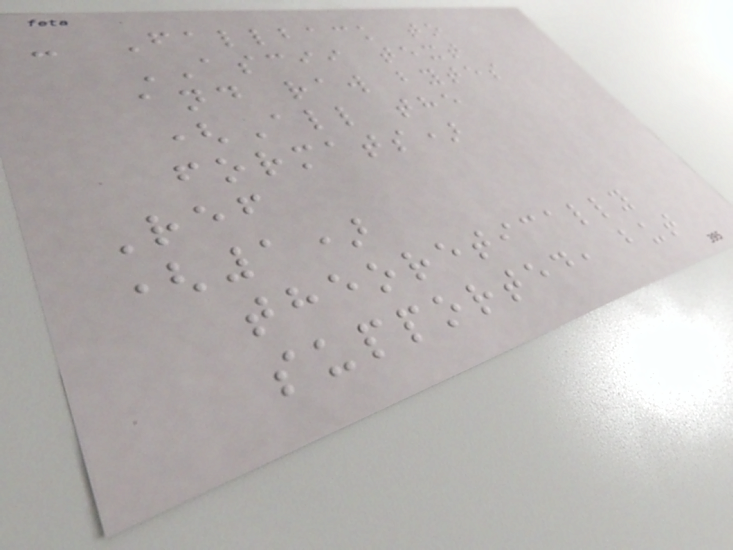- Fallback to
ASCII text
and raw bytes
(All the
formats)
Ref
(1)
theoretically
supported, but
